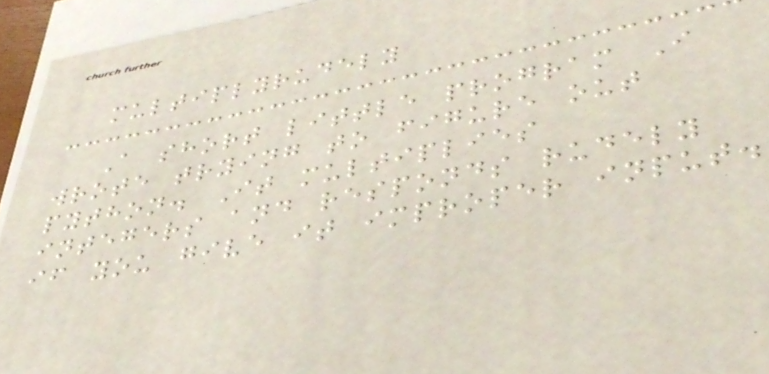multiplyrudely
A short little program I
wrote trying to figure out
python. It multiplies
integers and responds rudely
if you give it improper input.
